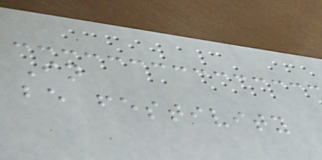In
be festivity
